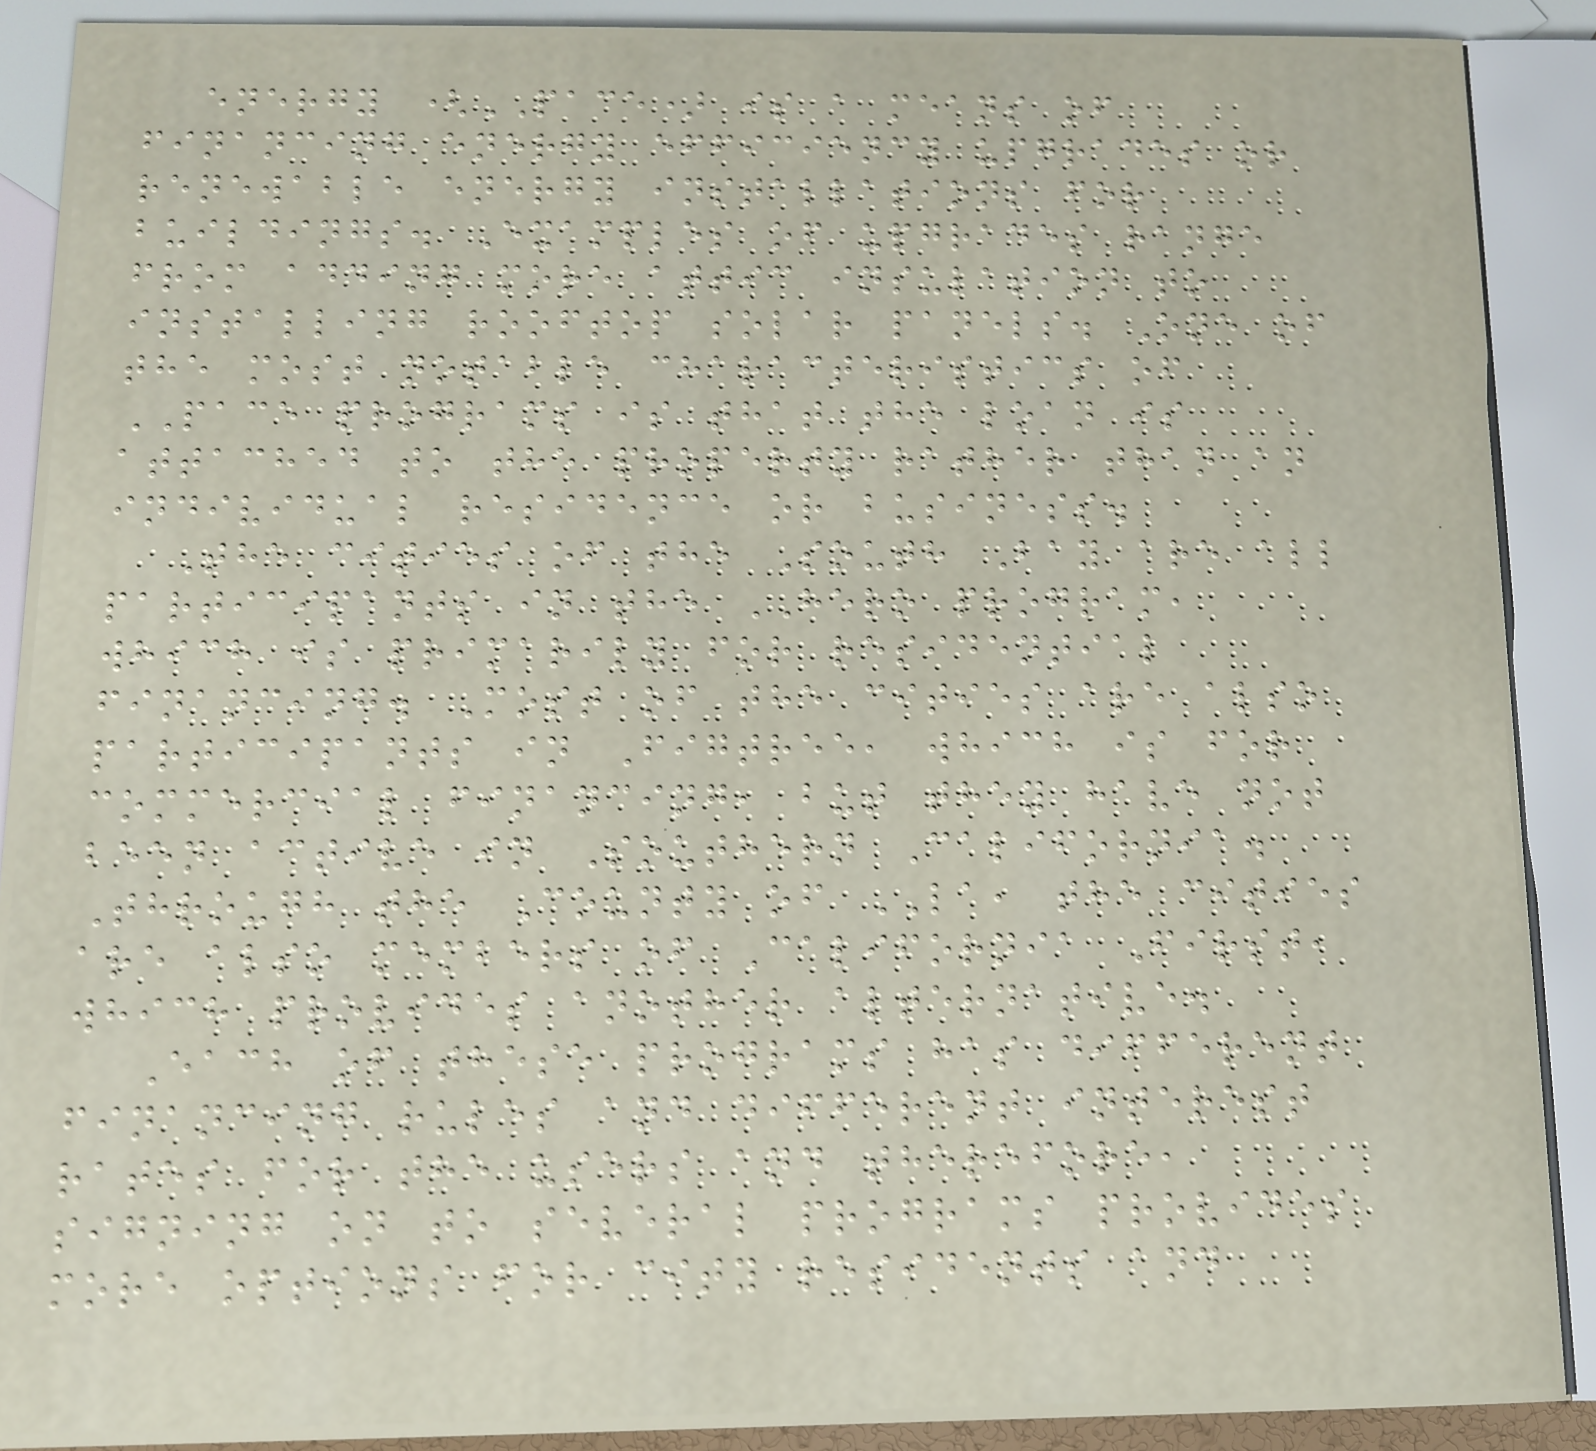energy (PACE) is a means of
financing energy efficiency upgrades or
renewable energy installations for
buildings. Examples of upgrades range
from adding more attic insulation to
installing rooftop solar panels. One of
the most notable characteristics of
PACE programs is that the loan is
attached to the property rather than an
individual residence or business.
The cities of the South Bay are all
participants in the HERO program,
which is primarily for residential
financing. Most of the cities are also
participants in Figtree, which is for
commercial financing, but they have not
been active in Southern California.
Through the County of LA, the cities
are also members of California First,
which provides another alternative.
Each of these programs has different
financing rules and different interest
rates for the users and therefore,
signing on to several programs provides
more options for city residents and
